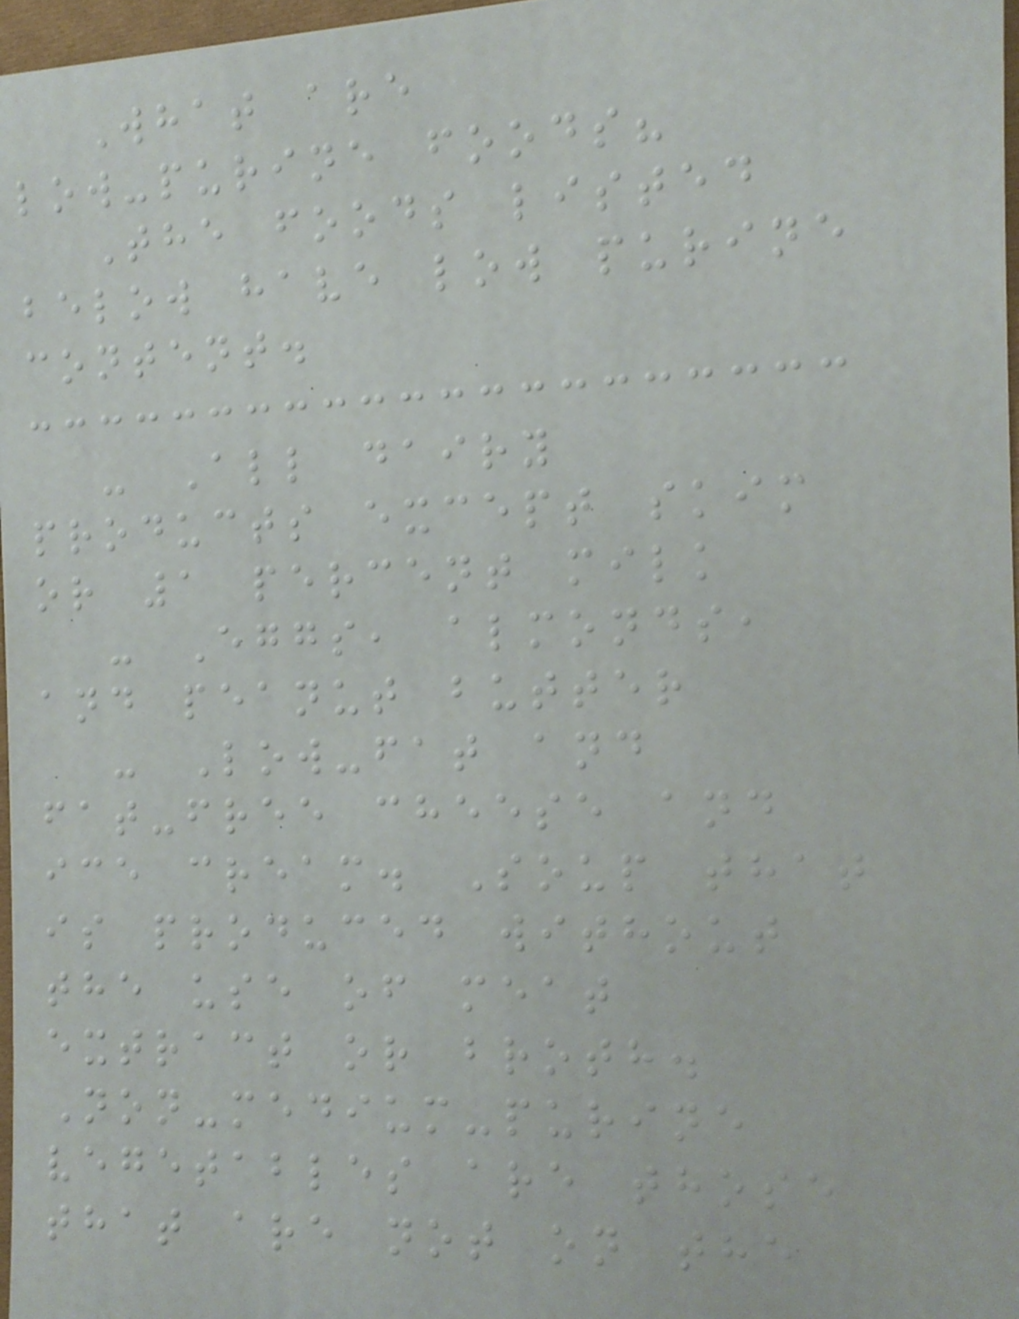What are
low-purine foods?
The foods listed
below have low purine
content.
- All dairy
products except skim
or 1 percent milk
- Eggs, almonds,
and peanut butter
- Low-fat and
fat-free cheese and
ice cream. Soup that
is produced without
the use of meat
extract or broth.
Non-medium-purine
vegetables are those
that are not on the
